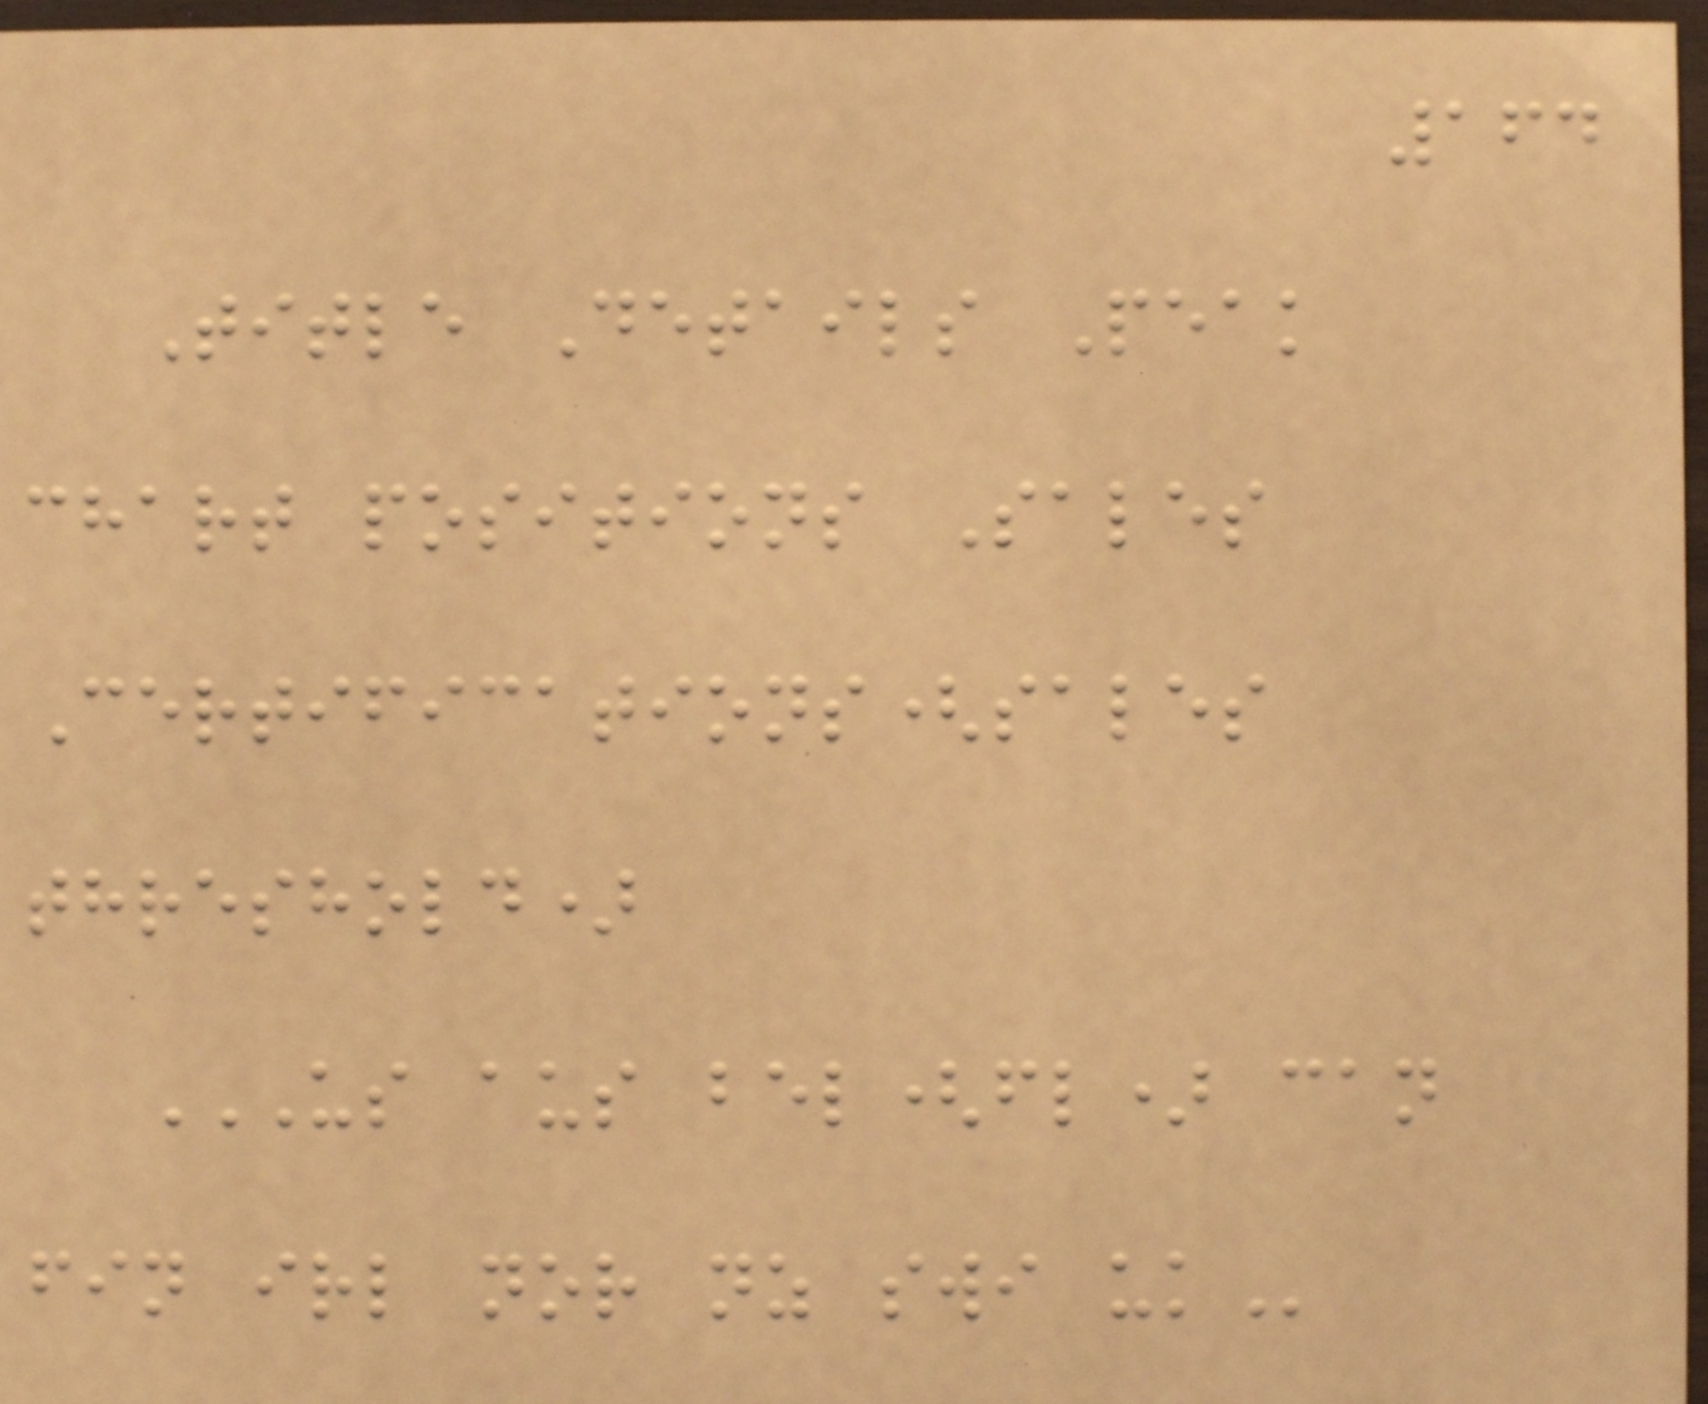164
Title Details Peak
chart positions Sales
Certifications(sales
threshold)
US AUS BEL(FL) CAN
FIN IRL NOR NZ SWI UK
